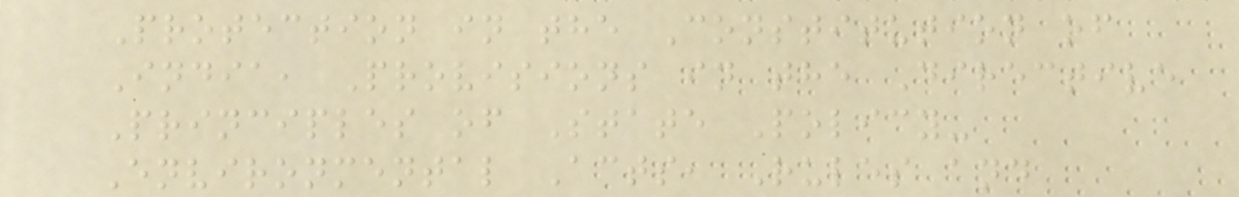Protection in the Constitution of
India, Provisions in the Directive
Principles of State Policy-
Environmental Acts, Rules and
